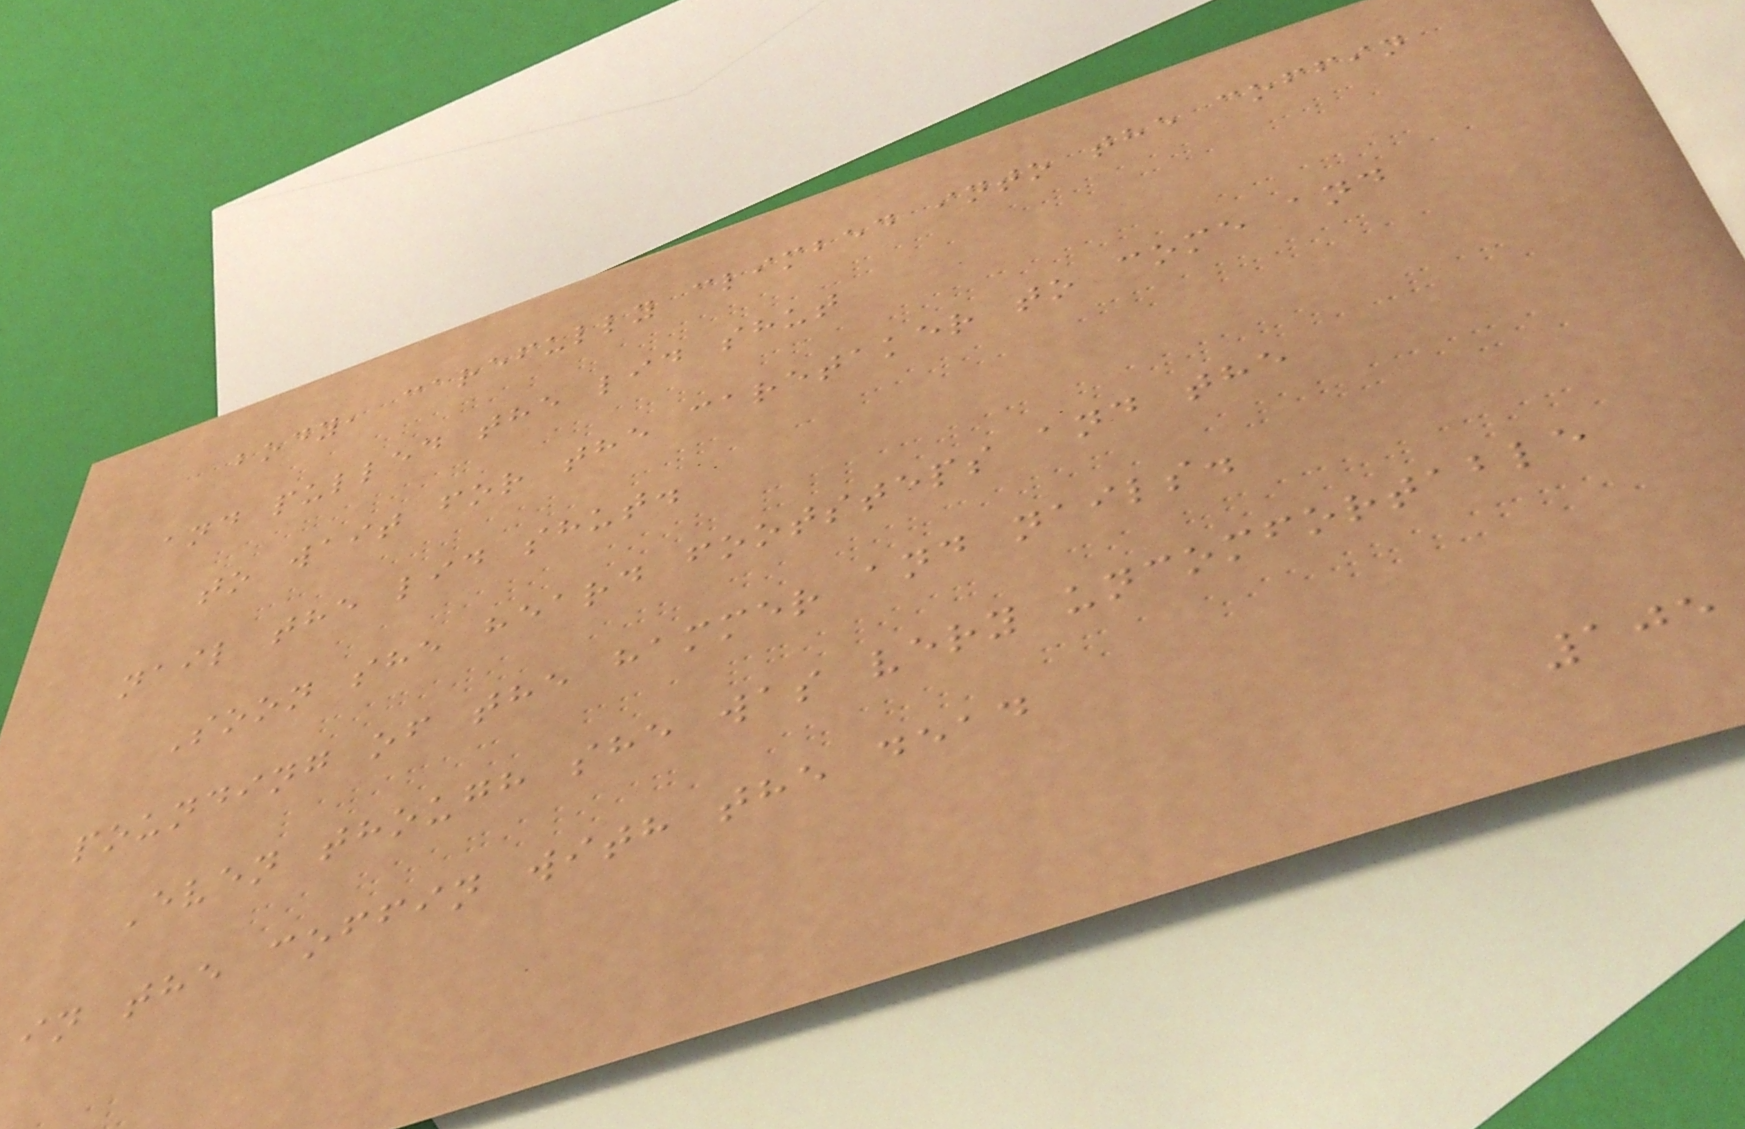body, carefully climbed into the coffin
and pulled the lid shut
to wait for the caretaker to come and
nail the lid shut.
Soon she heard footsteps and the
pounding of the hammer and nails.
Even though she was very uncomfortable
in the coffin with the dead
105
